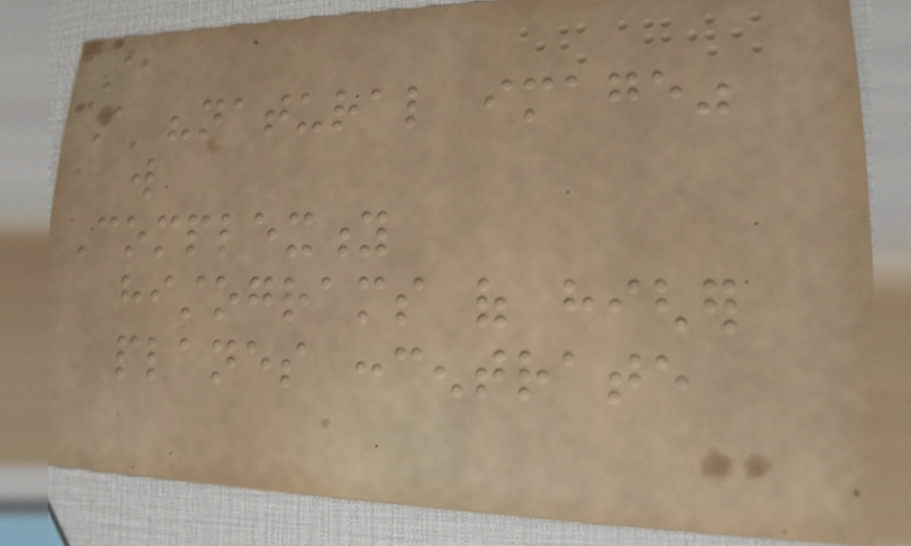A
A "natural image"
will
Complexity
histograms of higher
planes concentrate
